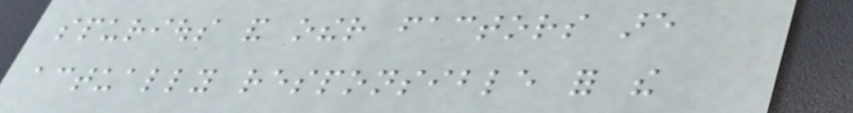spurious and other factors are
actually responsible for the
